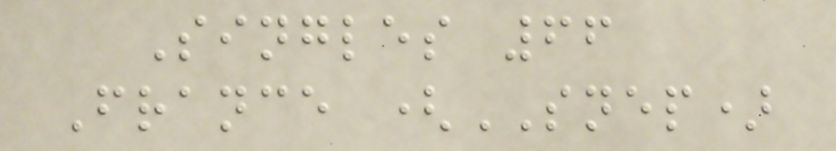Singles 66
France (SNEP)
